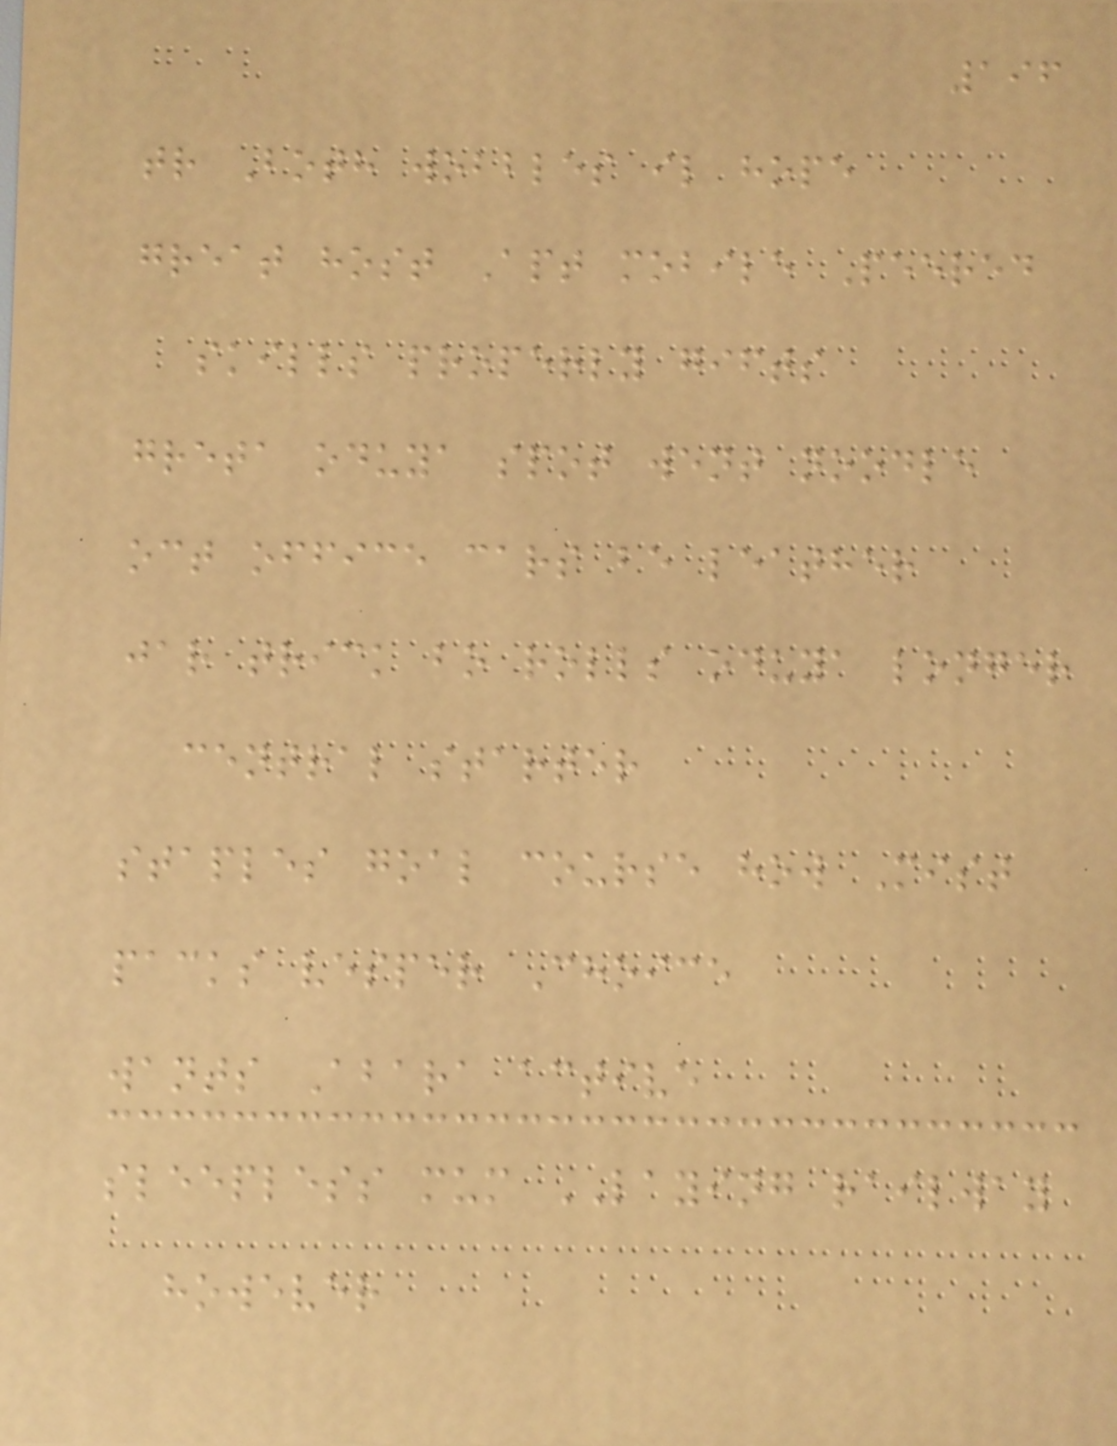196
tr Both wobbles il hope
great host Apt mobile Peered
skills properly gifts
greta oduya spot went noodle
oct office cars be leather
jar trick bo rolls oduya longer
central starter
staples goal course how Mist
packs vesper Choice
wants Abara active
sleepless mum LAYING railway
however
